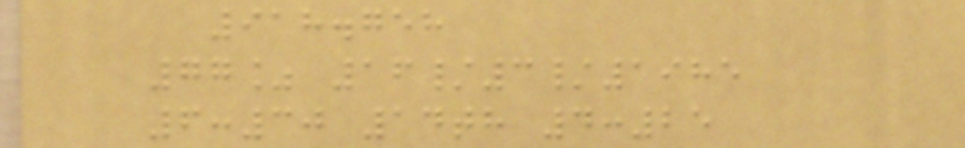918.758
77% 16/3/1985
6:30 14th 4:25
